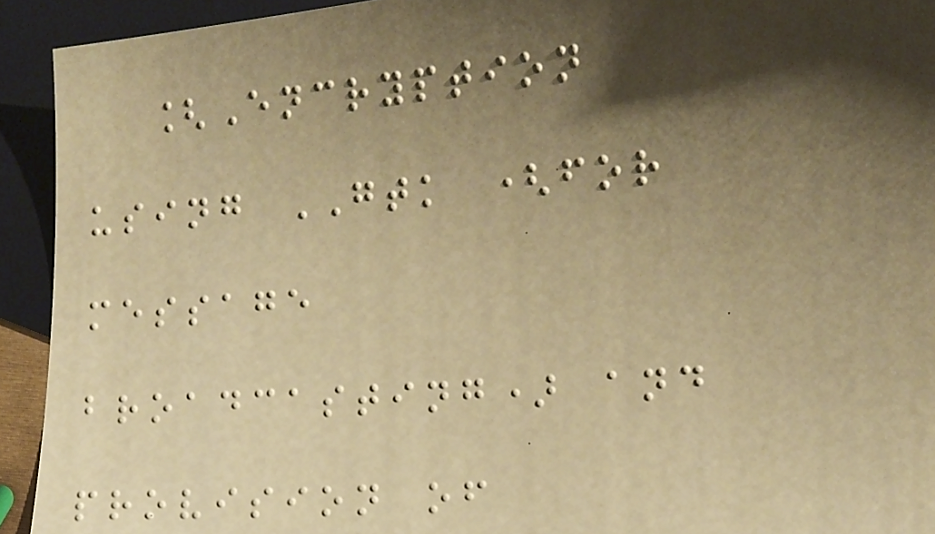[Encryption
using GTK (for
message
broadcasting) and
provision of
